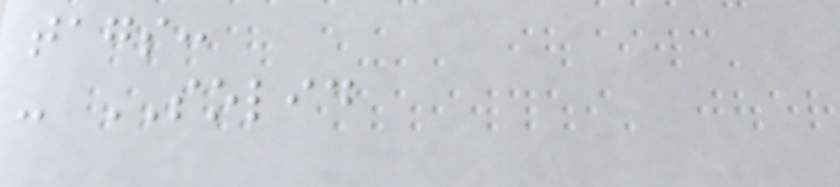tags:
- SOLID
